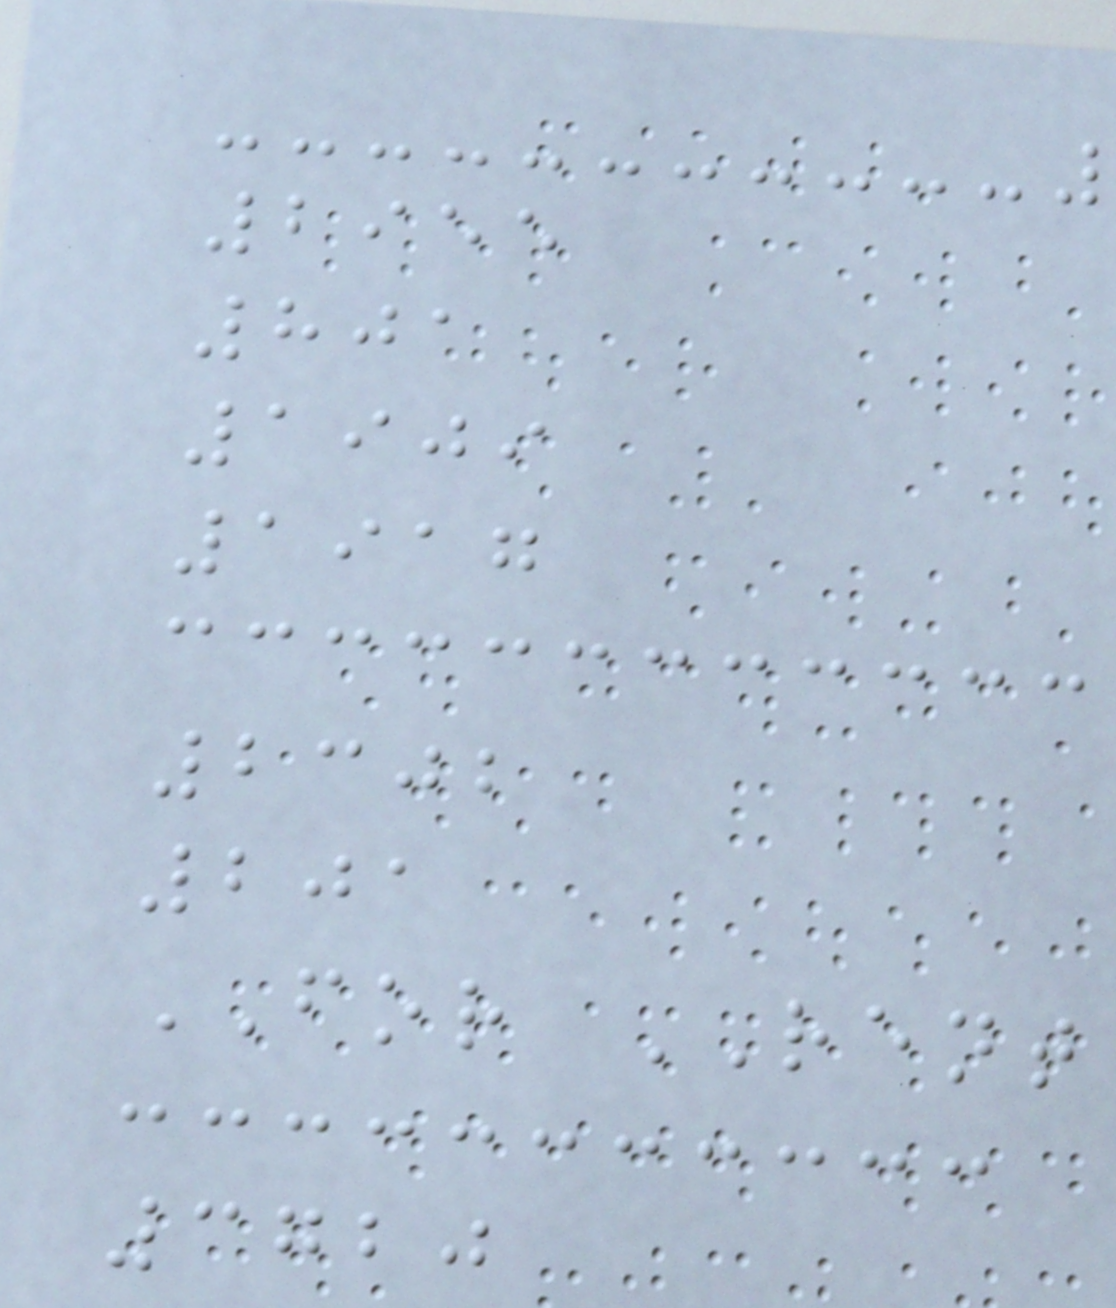2955
801
1909
1917
2302
201
FOR RENT
3720
